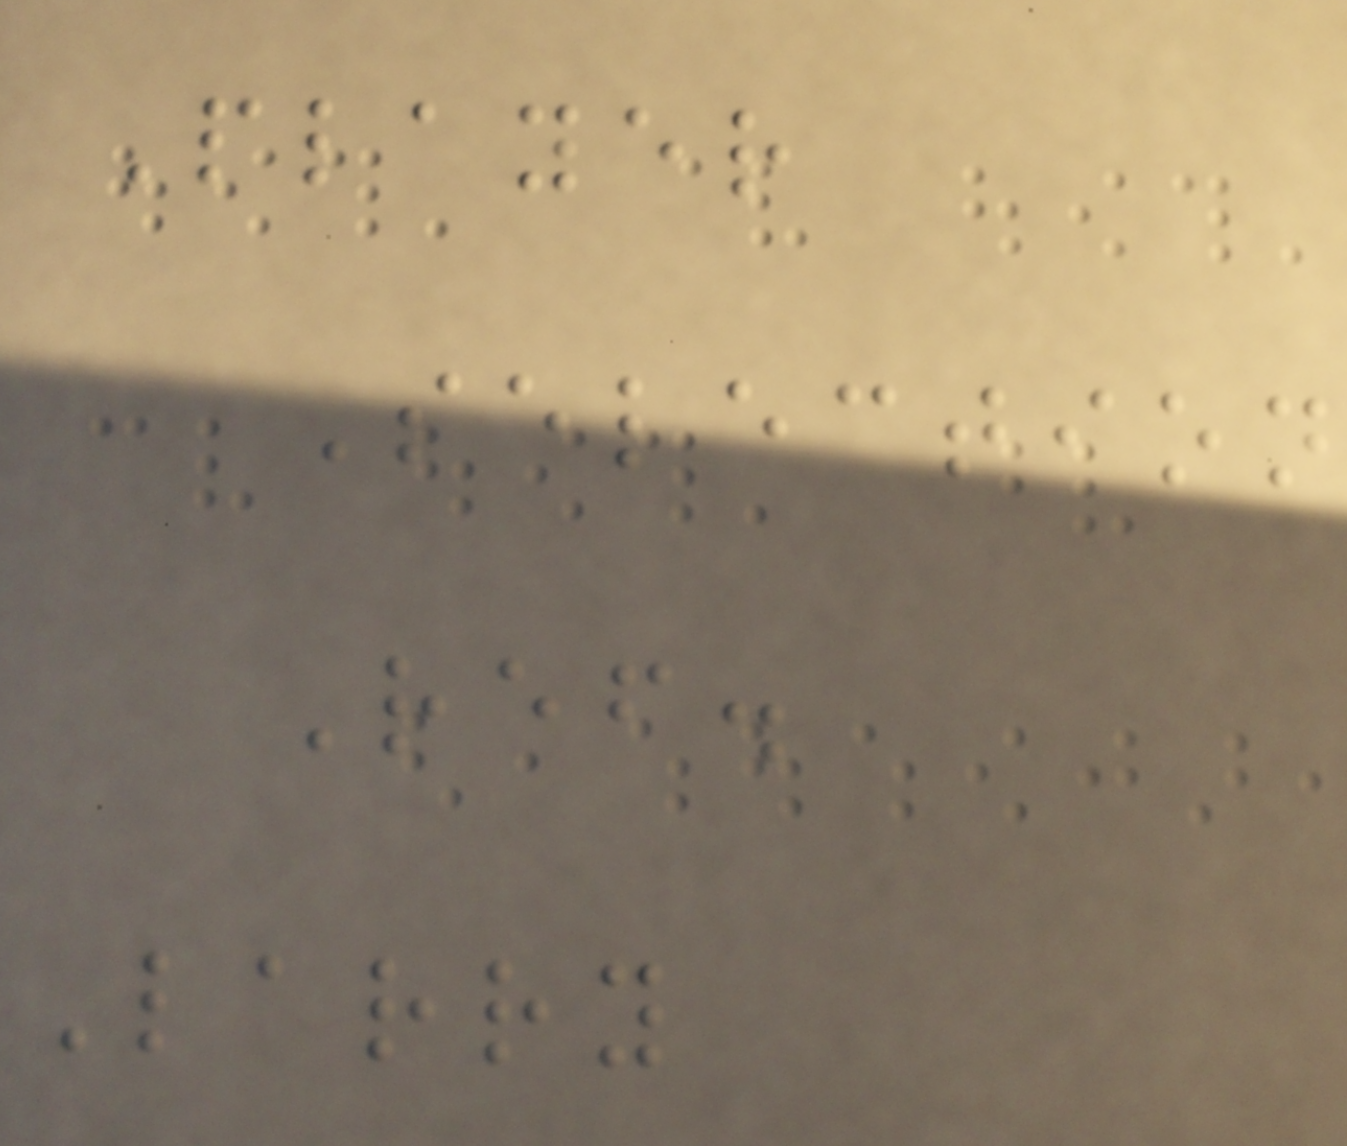Player
Selection
Ref.
Larry
